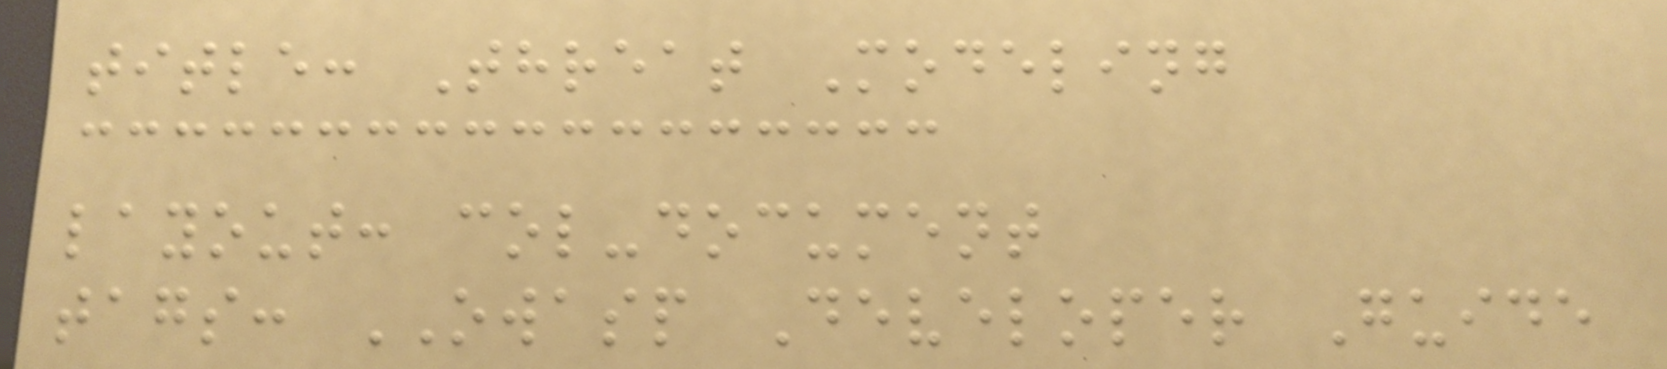title: Threat Modeling
layout: col-document
tags: OWASP Developer Guide
